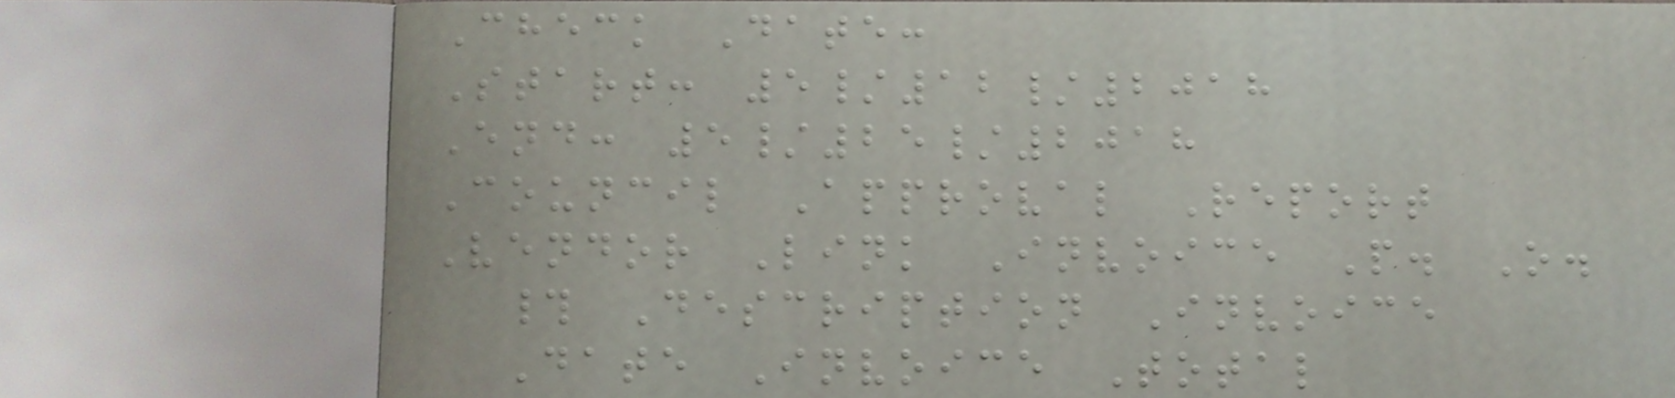Check Date:
Start: 5/12/2018
End: 5/25/2018
Council Approval Report
Vendor Link Invoice P. O.
# Description Invoice
Date Invoice Total
